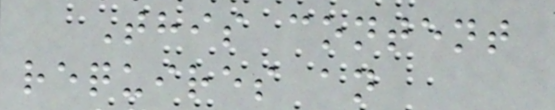This content
requires an
